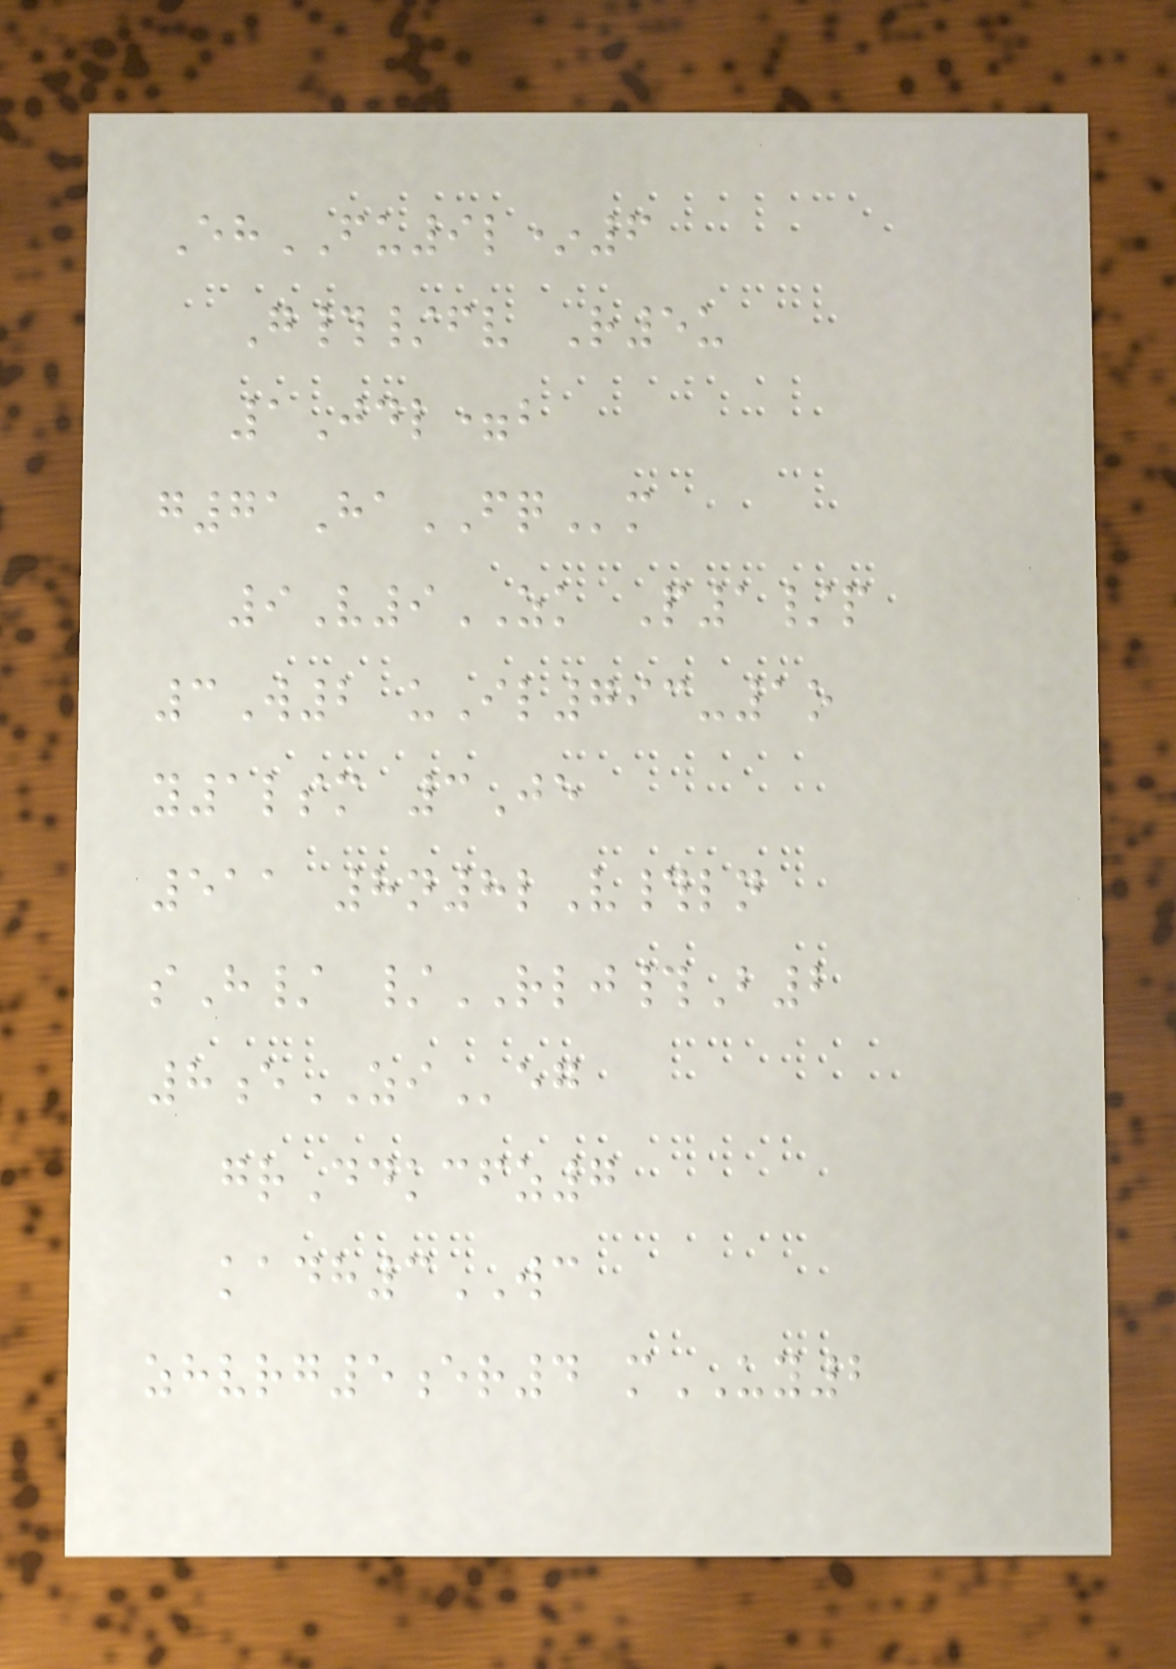EhFU9l*6
G#/fv R5u
1Jdl=b
g71HaFQm
9V9ZK P1/p
3W2 uIl793-1o
y1lsm 3Je
511 8n8lV#ln
sH/ /RLJ#B2
8eZIeg
grDdkcfz7
kadh3WC
zhvrg5er4 mUY2
